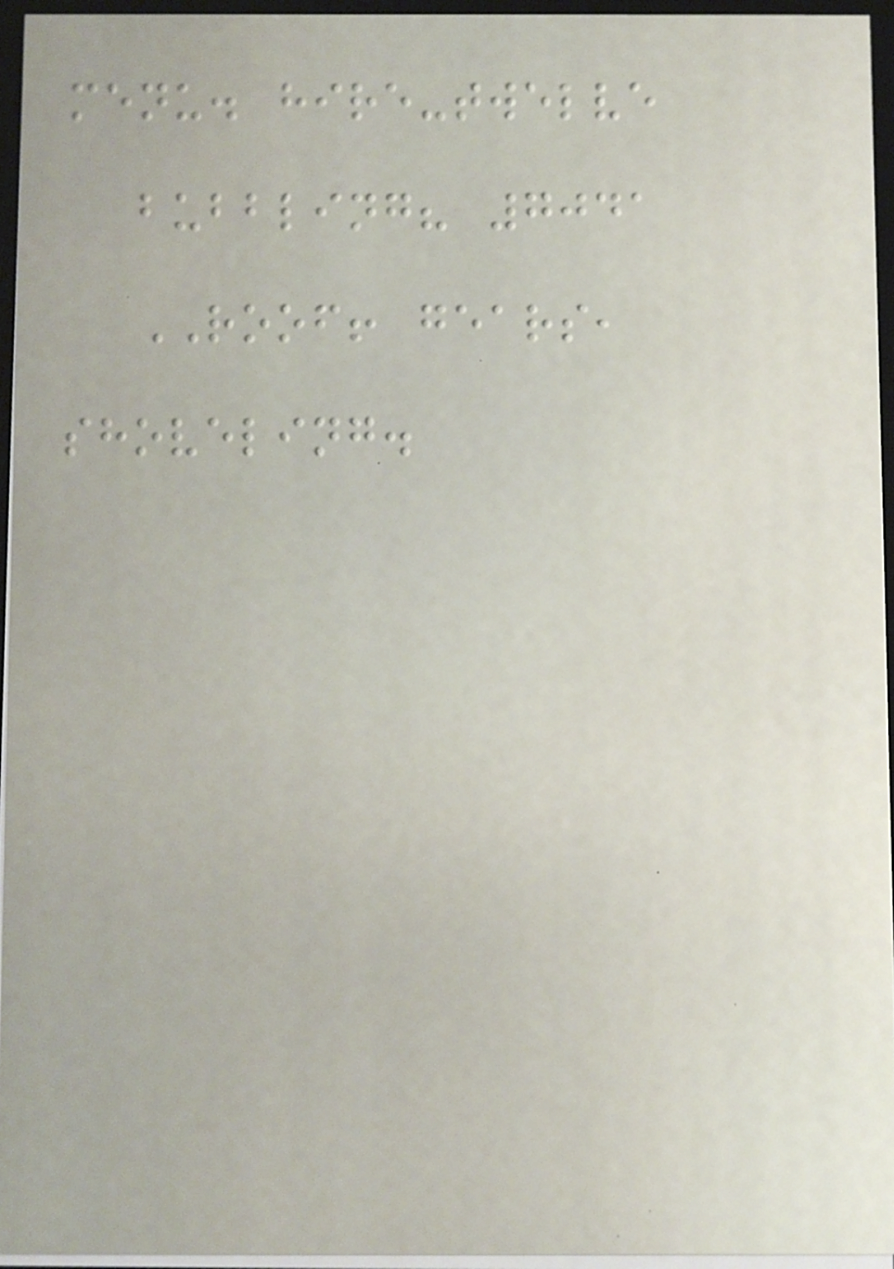menu. hire-twelve
bubbling? 7041
ROOF! gears,
shoveling.
